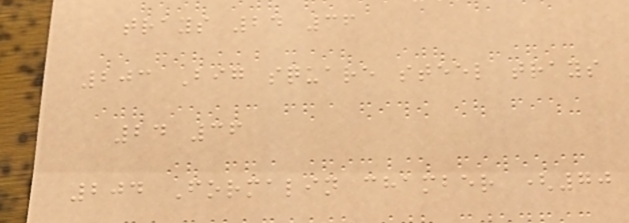trays 24 36
203 Big square steel trays
24 36
204 Formalin chamber (70
